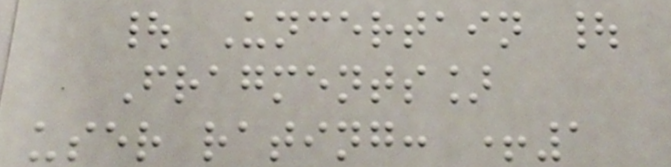| Uncertain |
Fragments]
user rating: +1
